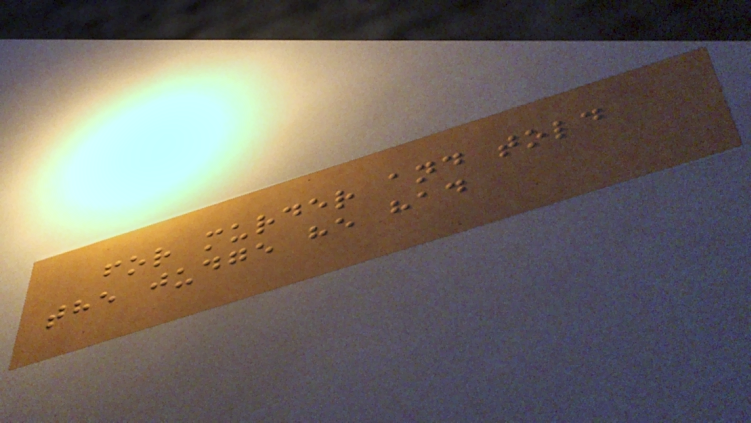for murder and told
the judge he had
